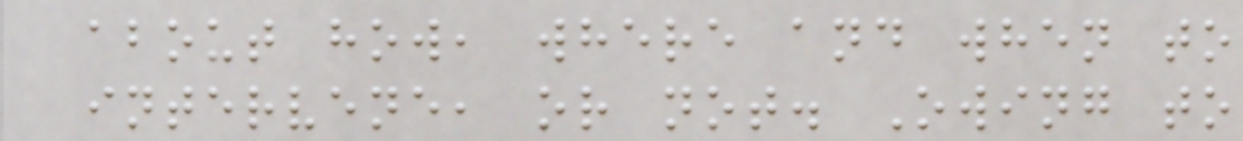about how, where and when to
intervene, or not. Owing to
